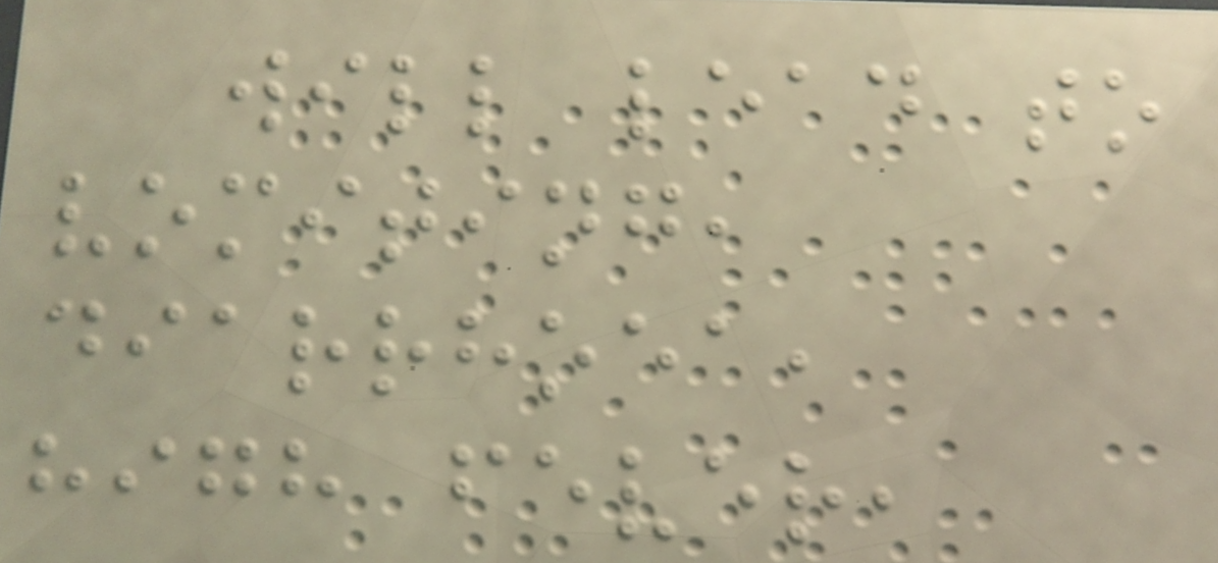will lead to
vomiting,
diarrhoea,
high fever,
